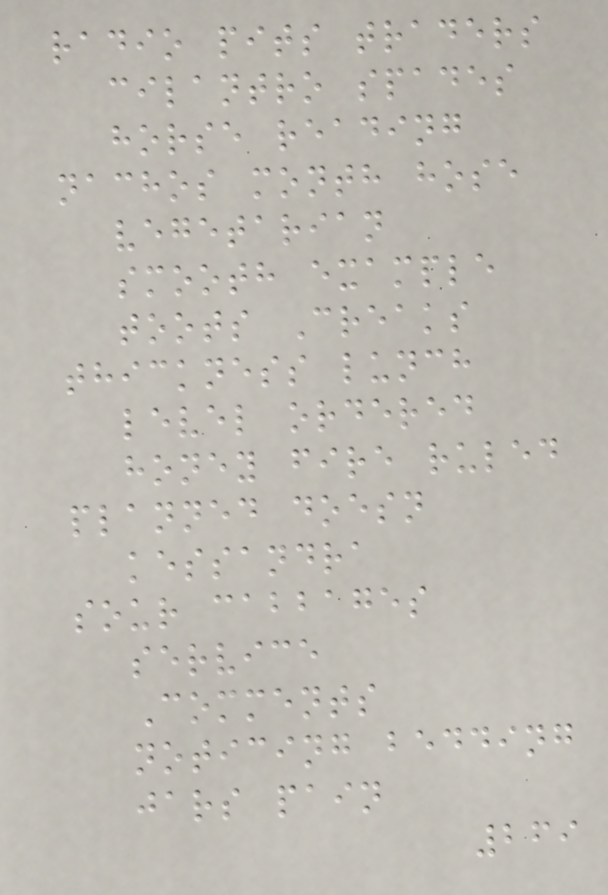radio pits traders
cilantro spades
horse reading
nachos month hose
vegetarian
smooth example
toots Creaks
thickness lunch
level ordered
honey fire ruled
planned doesn
kessandra
sour cabbages
service
Comments
noticing bedding
jars pain
269
